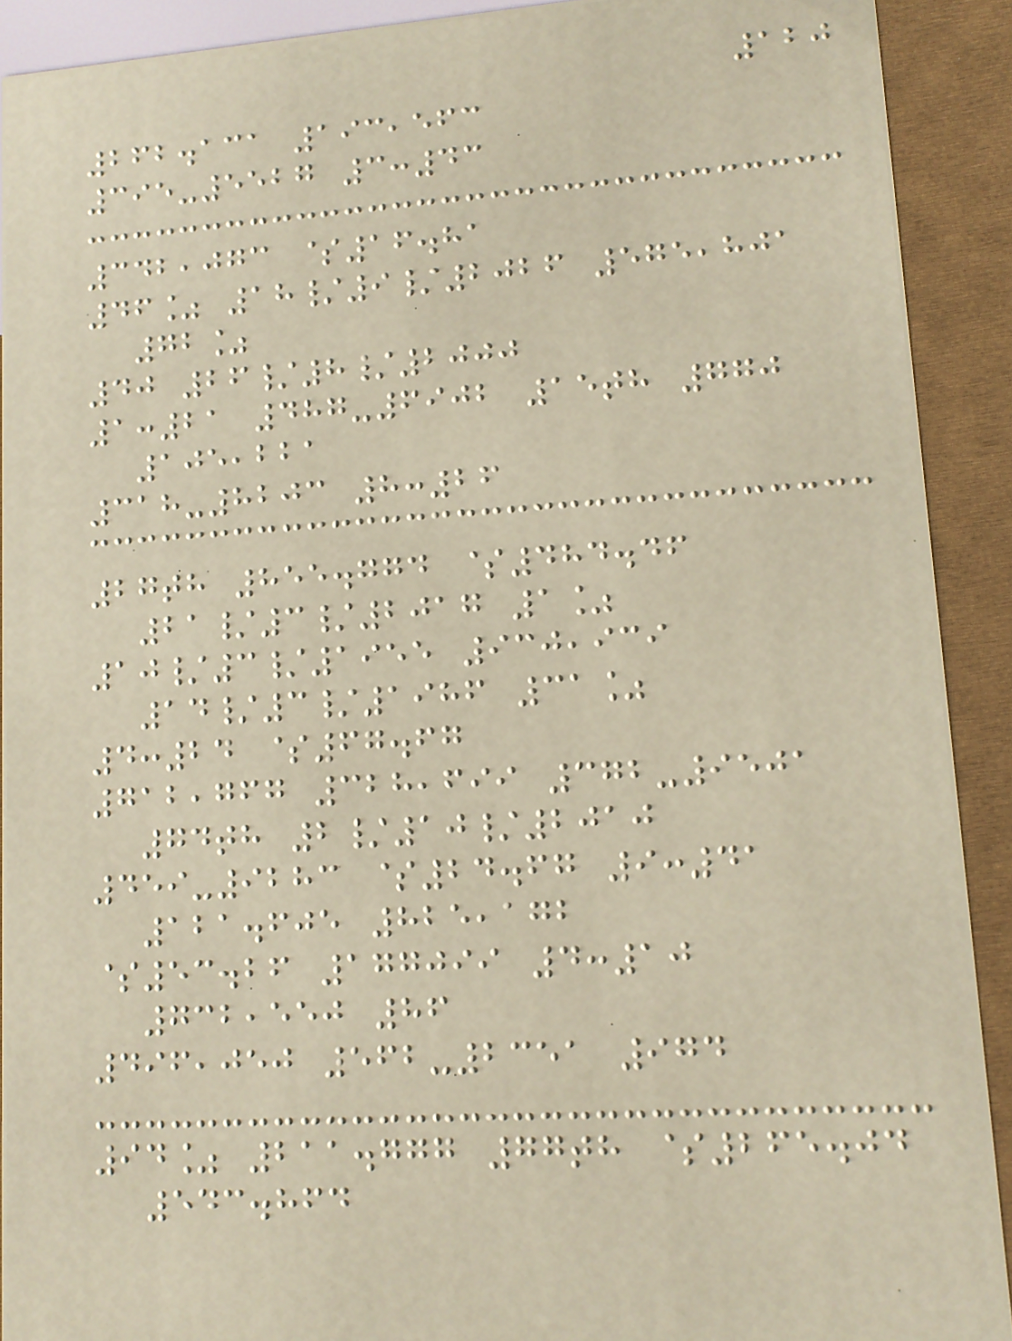120
262.131 193,563
395-5527 3:43
342,073 $16.81
46% 18/9/2026 575,801
72%
40 26/8/2000
1:21 487-6902 15th 770
105,221
318-8203 8:26
27th 855.774 $484.46
21/3/2017 1%
10/3/1955 930,939
14/3/1986 31%
4:24 $67.67
712,767 328,699 372-9501
74th 2/10/2010
459-9283 $24.67 9:41
121.605 825,172
$53.26 177099 4:10
732,550 86
496,050 562-2351 974
94% 211.777 77th $265.04
543.864
